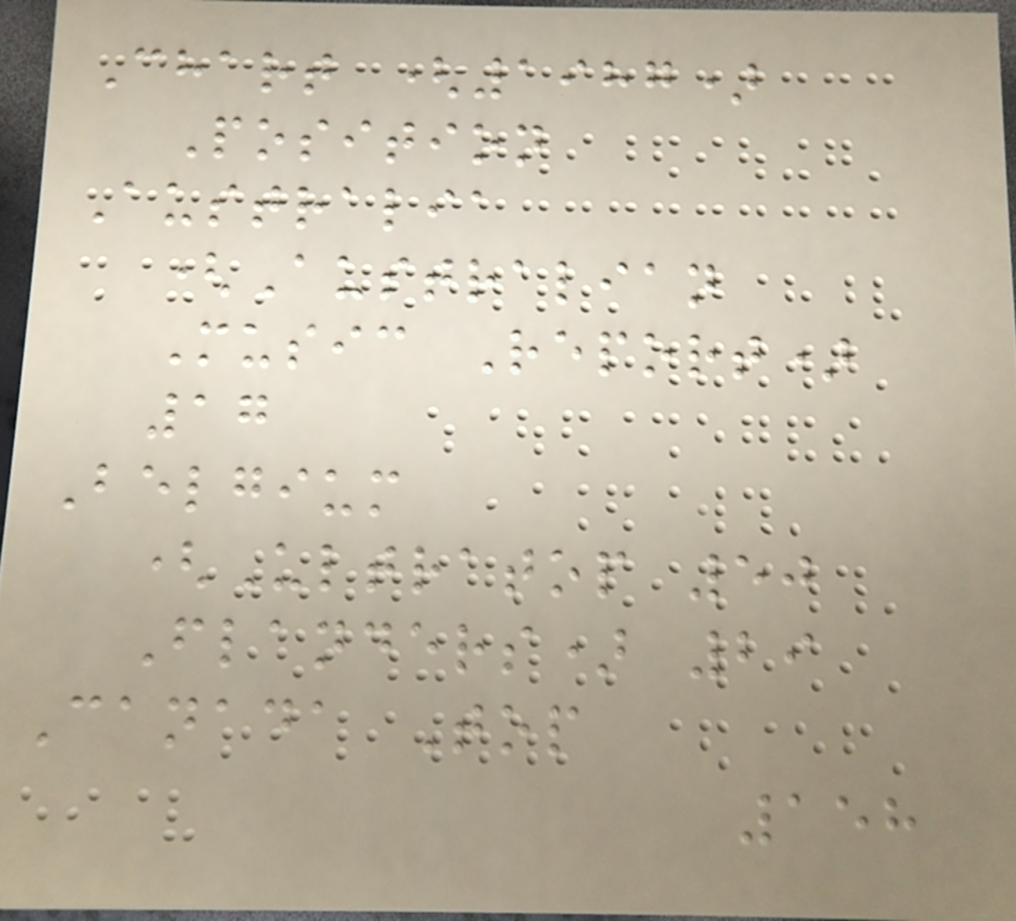Chart (1987)
Position
Australia
(Australian
Music Report)
17
Belgium
(Ultratop 50
Flanders) 29
Canada Top
158
